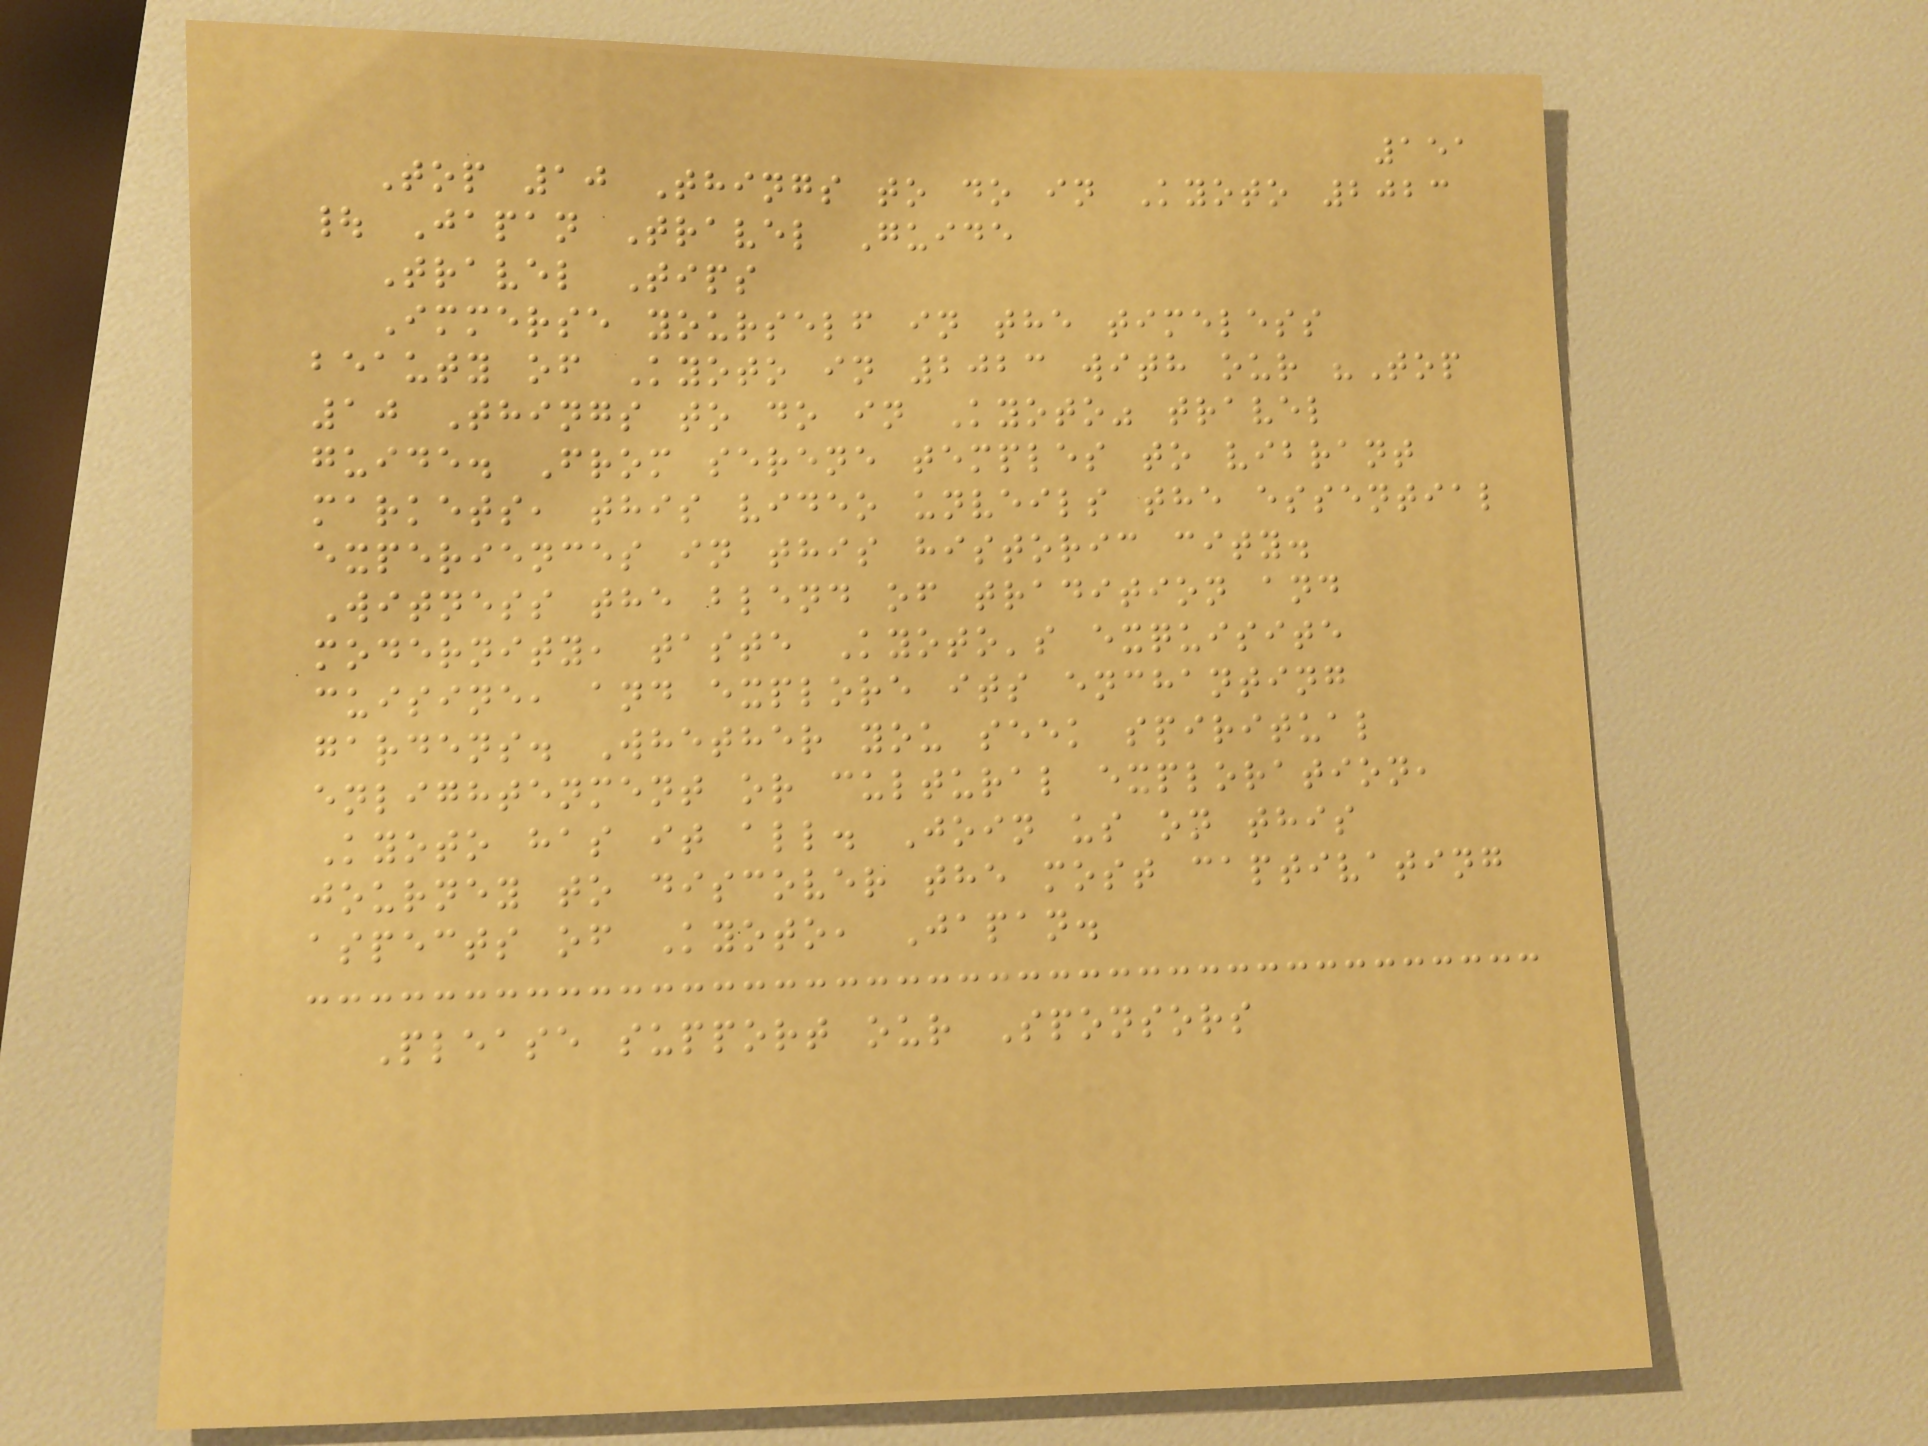151
Top 10 Things to do in Kyoto 2023
| Japan Travel Guide
Travel Tips
Immerse yourself in the timeless
beauty of Kyoto in 2023 with our "Top
10 Things to do in Kyoto" travel
guide. From serene temples to vibrant
markets, this video unveils the essential
experiences in this historic city.
Witness the blend of tradition and
modernity, taste Kyoto's exquisite
cuisine, and explore its enchanting
gardens. Whether you seek spiritual
enlightenment or cultural exploration,
Kyoto has it all. Join us on this
journey to discover the most captivating
aspects of Kyoto, Japan.
Please support our Sponsors
